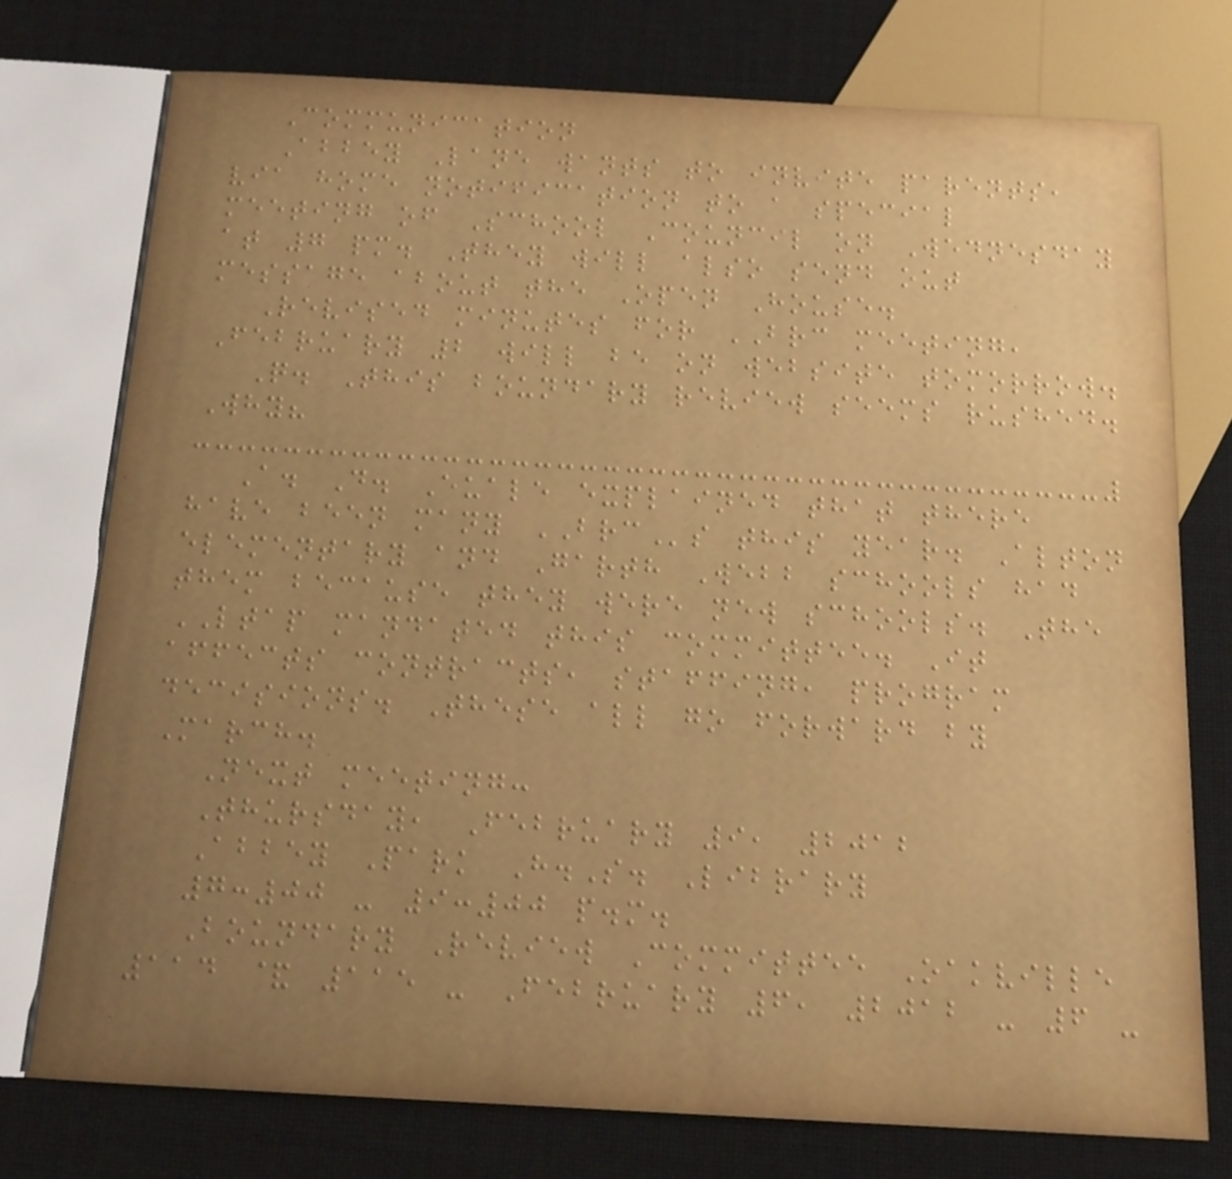Communication
Abbey Lane wants to invite parents,
via home notification to a special
meeting of School Council on Wednesday
at 7 pm. They will also send out
message about the Open House.
Revised minutes for BRC meeting,
February 2 will be on website tomorrow.
Q. This boundary review seems rushed.
Why?
A. D. Euale explained that there
have been many BRCs this year. Alton
elementary and Garth Webb schools had
them because they were new schools. The
LTAP mandated this committee. It
affects contracts, staffing, program
decisions. These all go forward by
March.
Next meeting:
Thursday, February 9, 2012
Abbey Park H.S. Library
7:00 - 9:00 p.m.
Boundary Review Committee Oakville
114 & 115 - February 6, 2012 - 6 -
